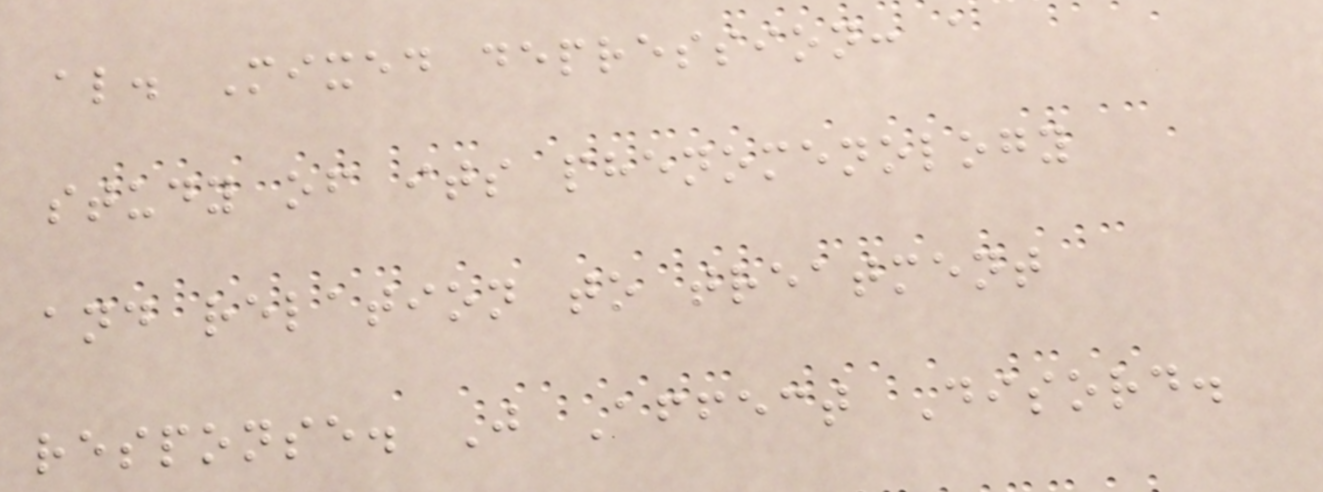al. Mixed depression: a
study of its phenomenology
and relation to treatment
response. J Affect Disord.
